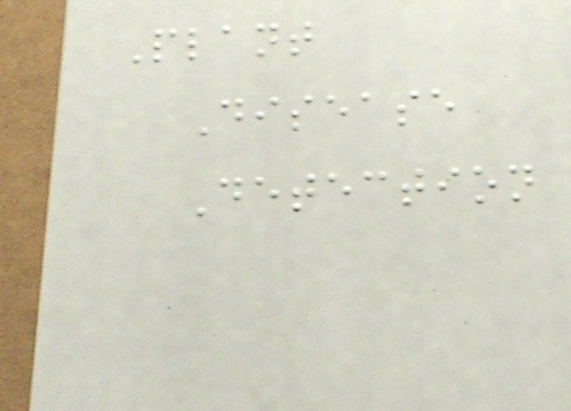Plant
Disease
Detection
